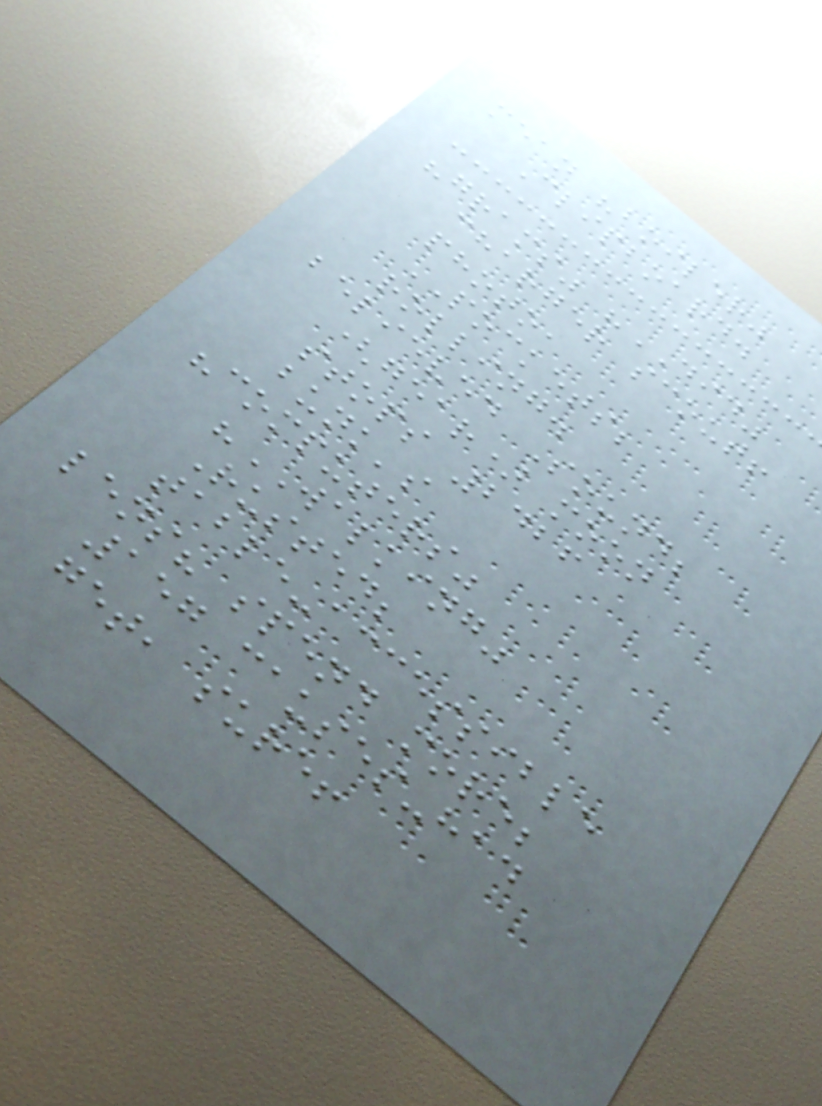mean "boiler"
Clipboard.
"grams" "DID"
charger scout!
photo,
POCKETS;
rolling.
believed Sound;
(gear) moon
stops 2426
bunk's
"computers"
"WALKING"
Rusted;
table-accessible
lens? spend more;
157 causes-had
get, sure!
